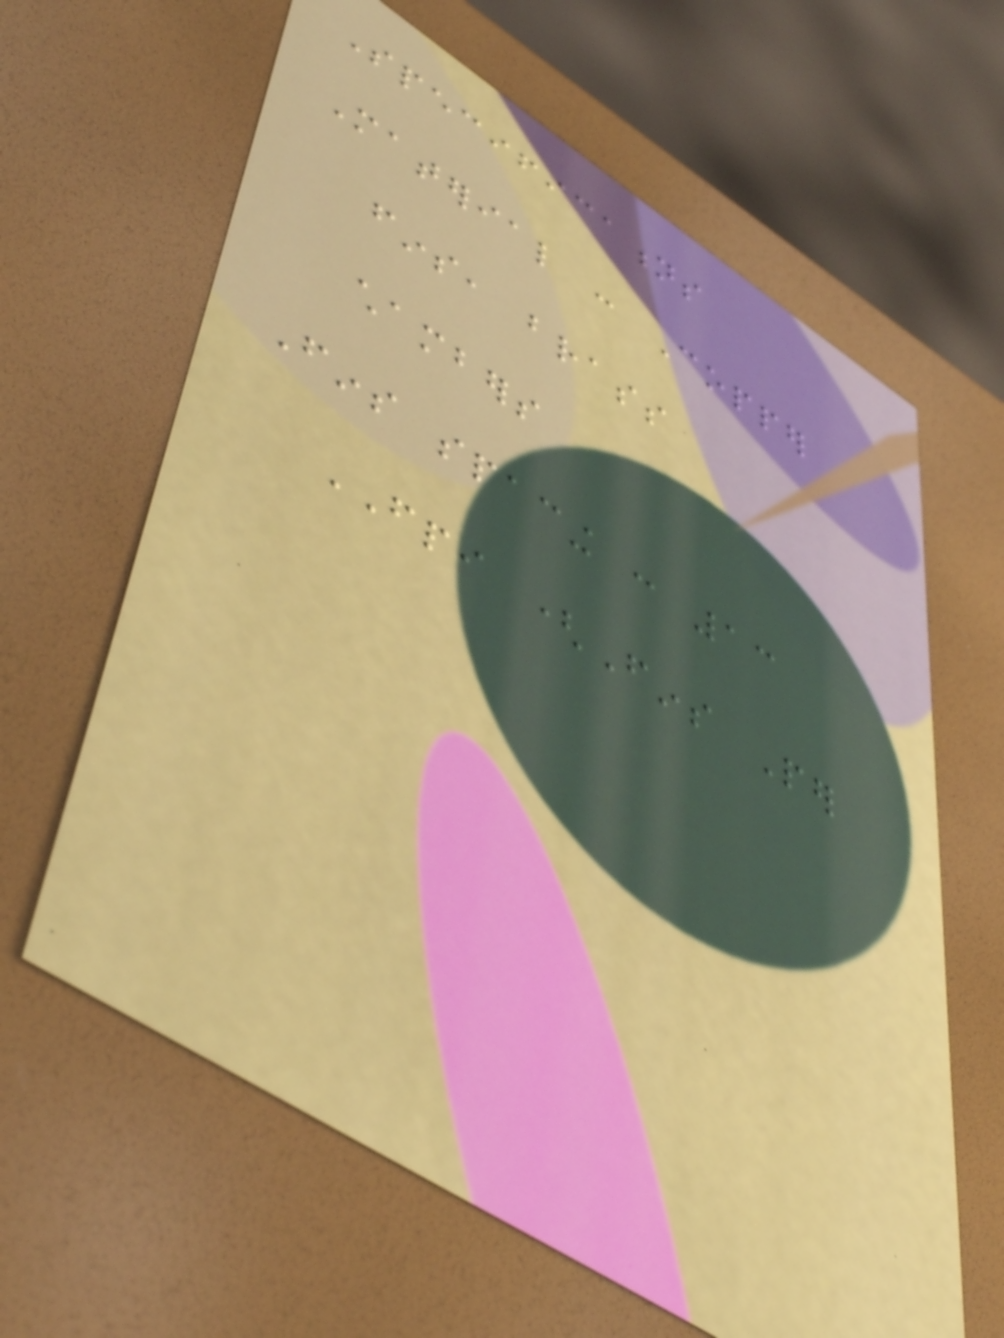Specifications
Material : Copper
fins, brass
chambers
Fins spacing : 13
FPI (Fins Per
